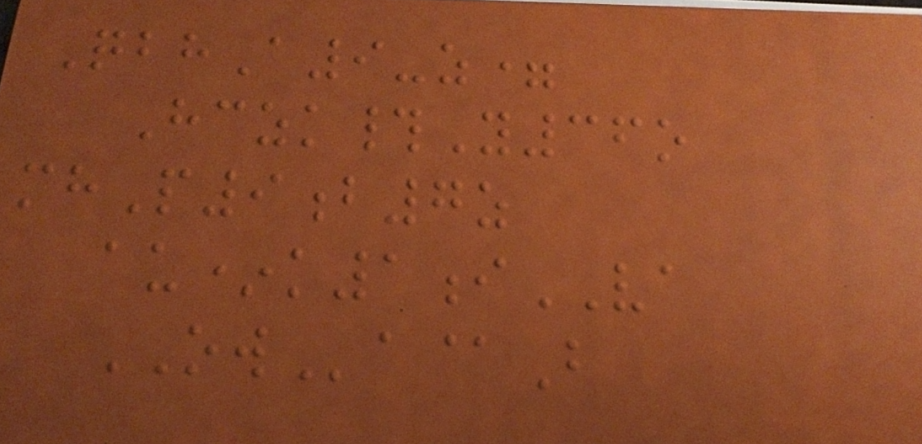QbhA9-z=
Hczk#Y36o
mhP9b7z
au*k1iVA
OWa@B
